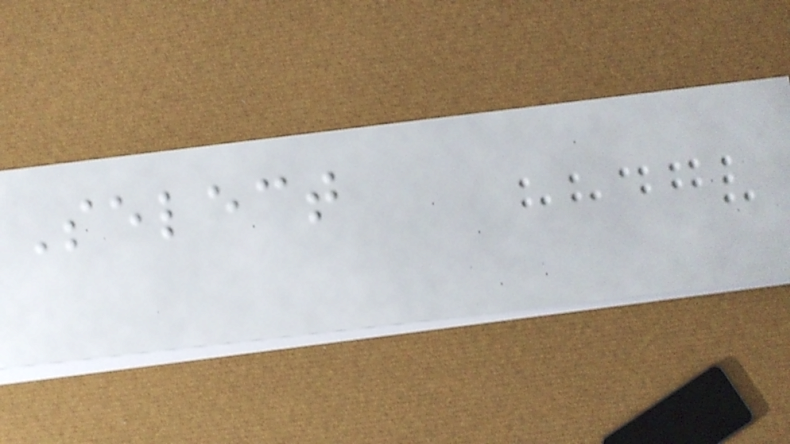Select
